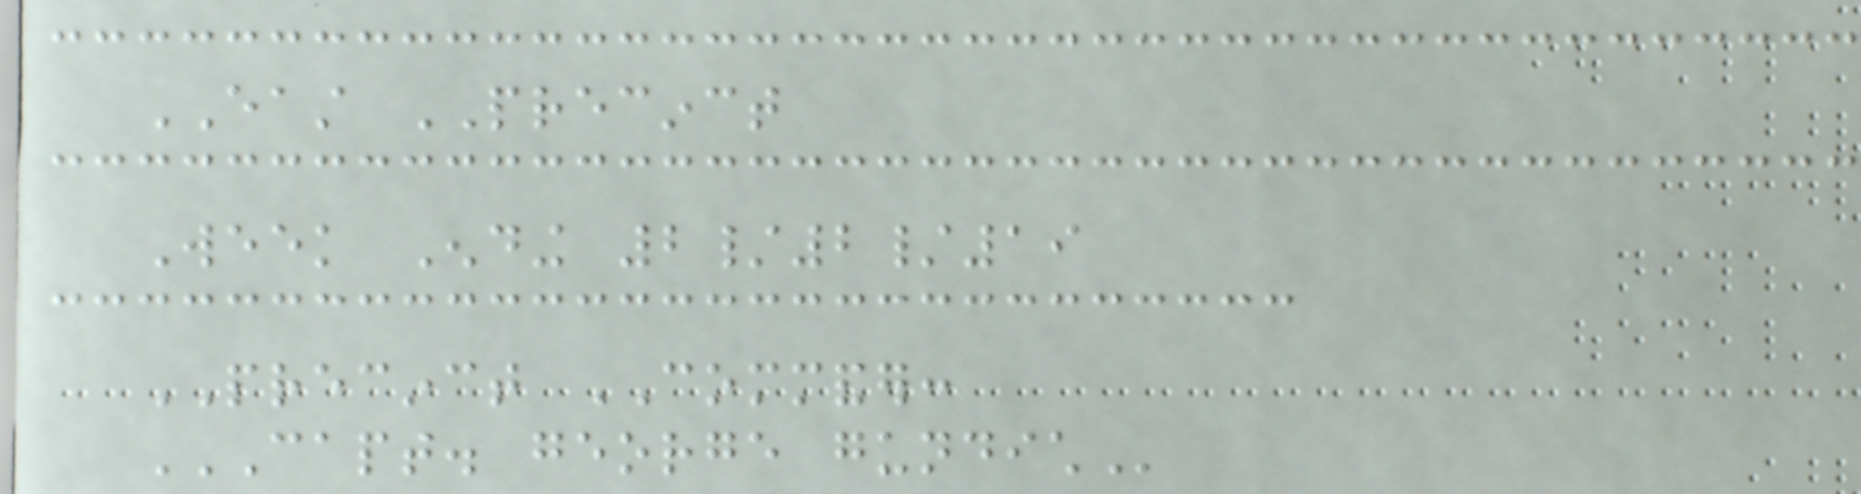EAST PRECINCT
Week Ending 2/2/19
PRECINCT COMMANDER:
CAPT. GEORGE GUNDICH
